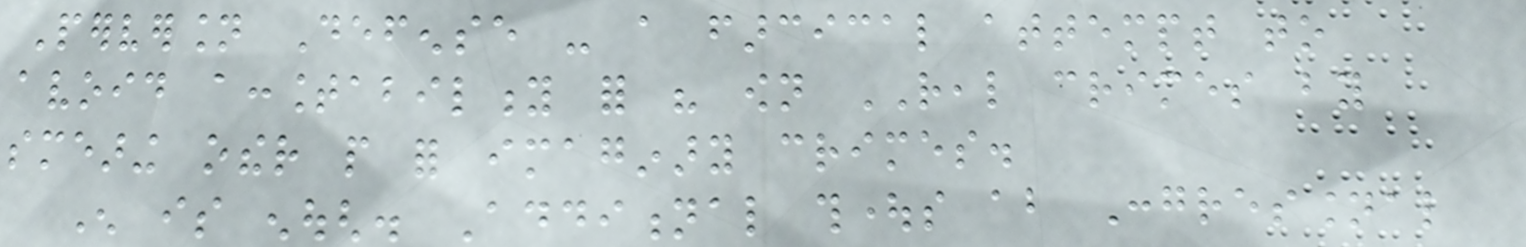Perversion Defense - a farcical attempt to
avoid accountability for his own REAL crimes by
smearing other people for imaginary crimes.
Enough is enough. Additional thoughts about Congressional
